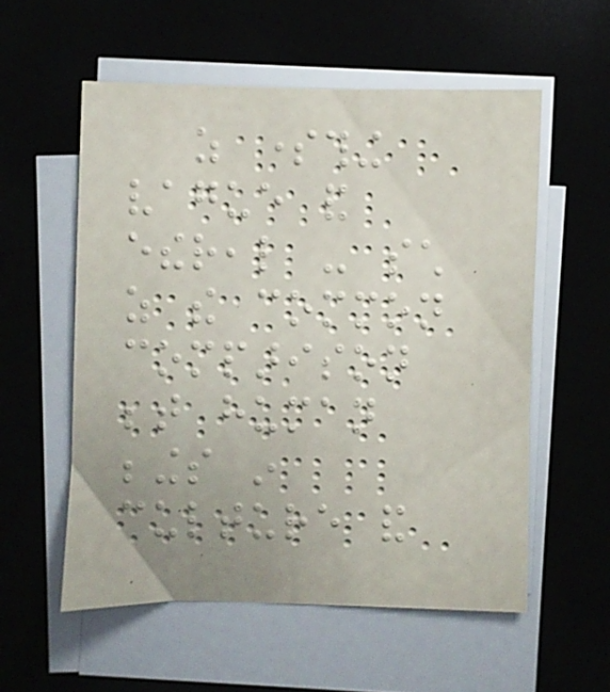as something
vague and
ethereal - such
as the common
comparison
between human
beings in
culture and
